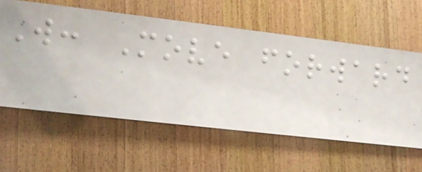W: Move forward
